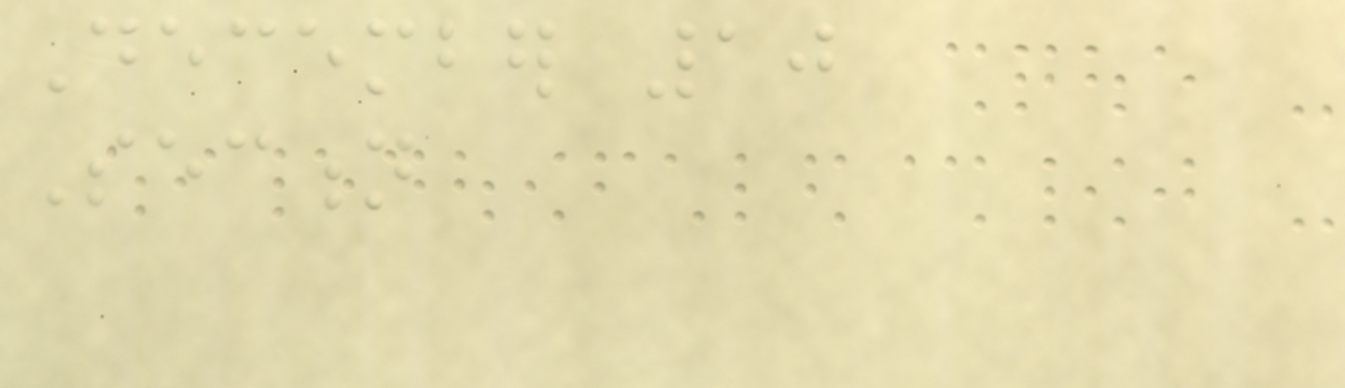December 10
Section
